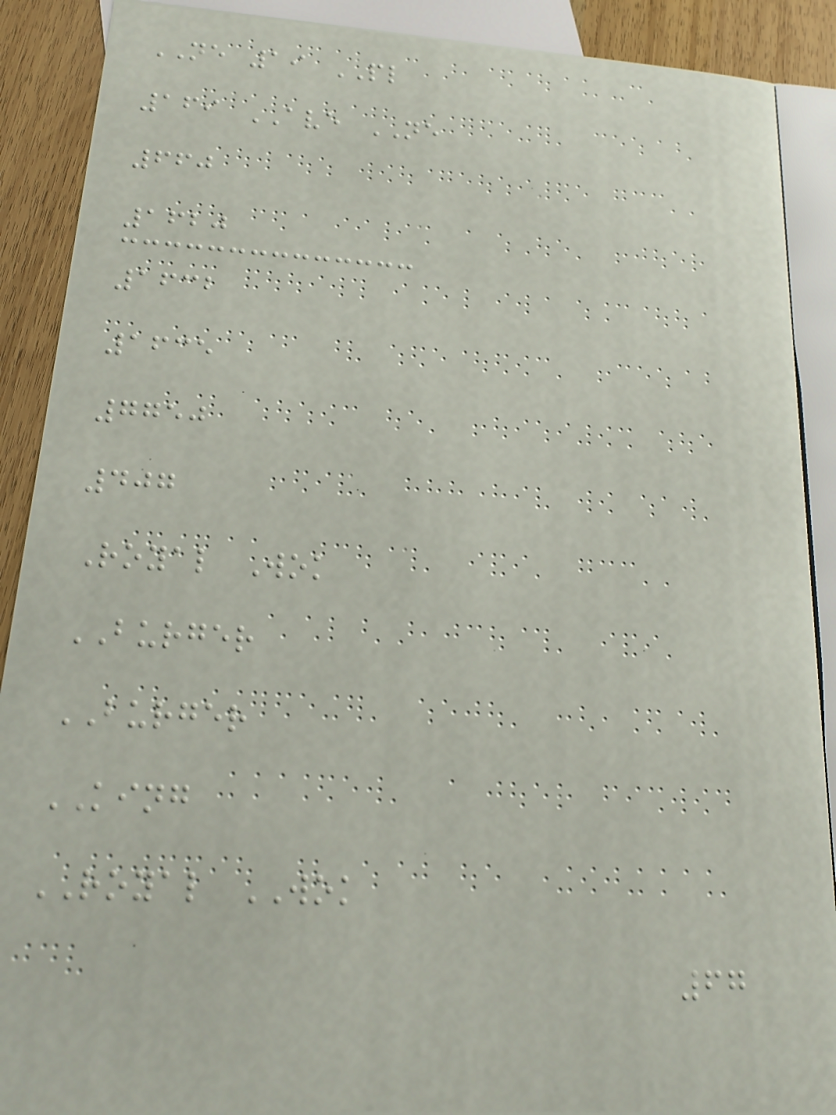NE 19 PL
169 AVE NE
660
1620
1632
1635
7750
407
Royal Wok
BURGER
BURGER
KING
ROYAL WOK
67
